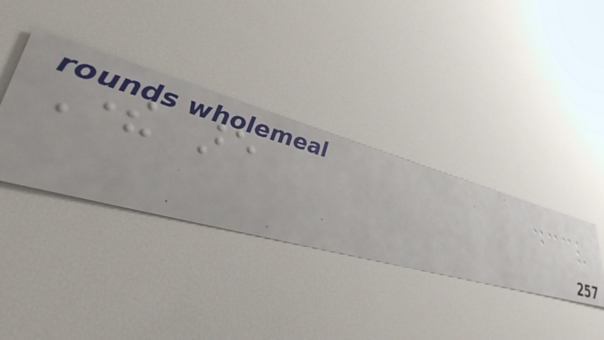There are
